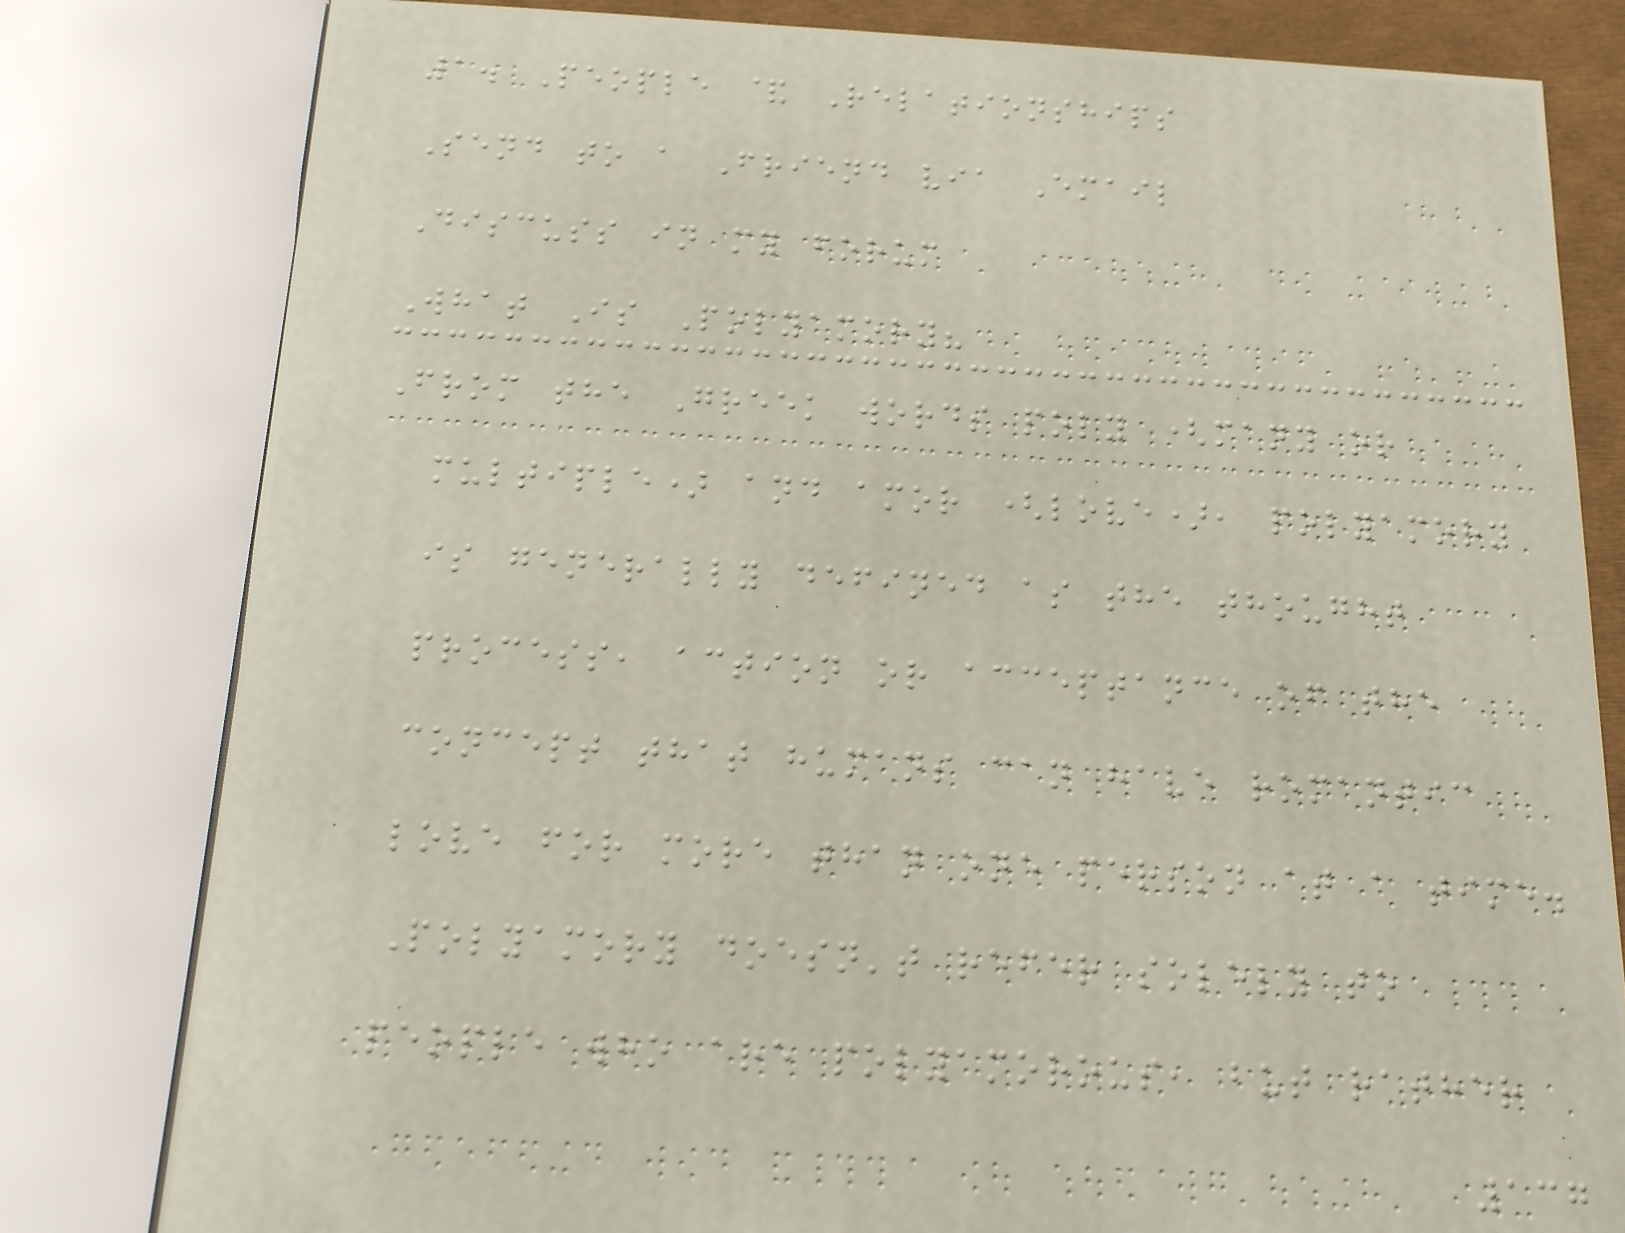1. People & Relationships
Send to a Friend via Email
Discuss in my forum
What Is Polyamory?
From the Greek words poly (many or
multiple) and amor (love), polyamory
is generally defined as the thought
process, action or acceptance of the
concept that humans can have romantic
love for more than one person at a time.
Polyamory doesn't refer solely to
people who are polyamorous, but rather
137
